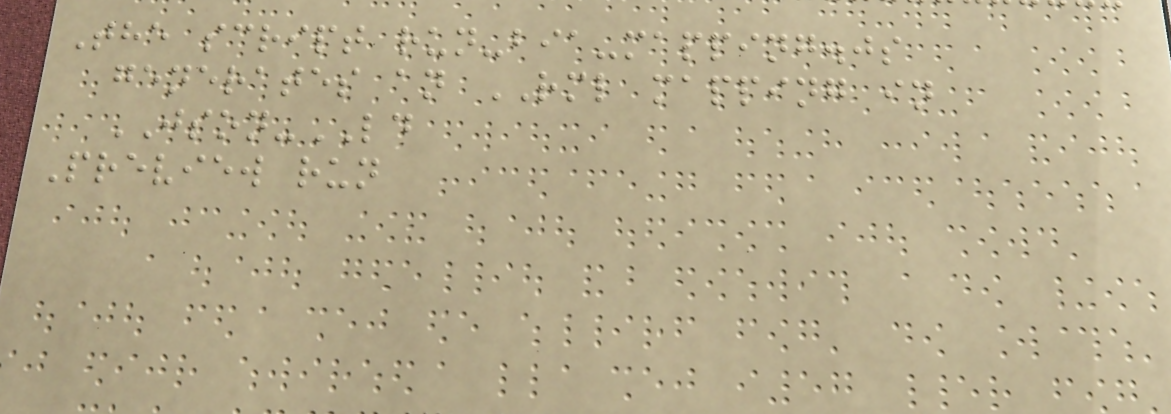The script run-bia-mapping.js
generates an RML mapping in
JSON-LD
Preview run
